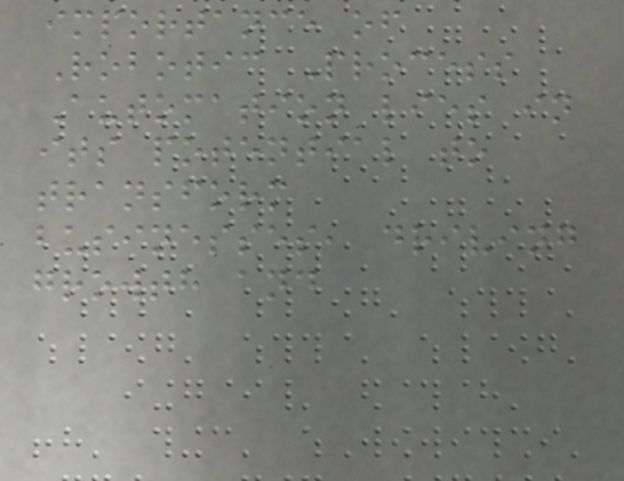importance of
Robotic Process
Automation lies in
its potential to
transform
businesses, driving
growth and
